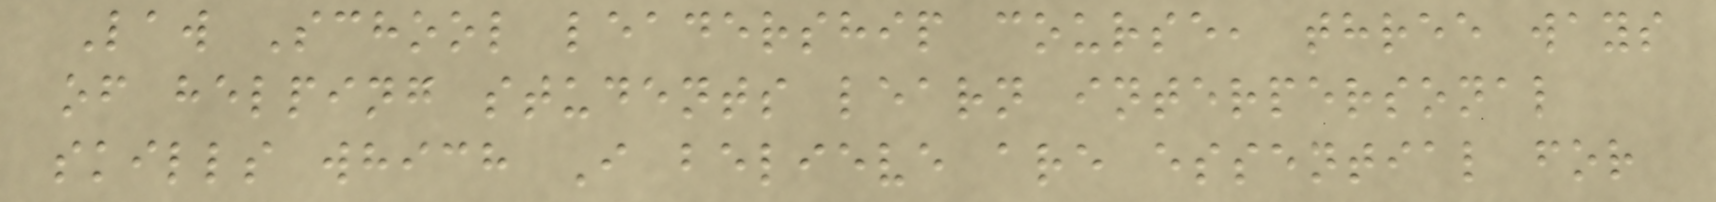Law School leadership course, three ways
of helping students learn interpersonal
skills which I believe are essential for
